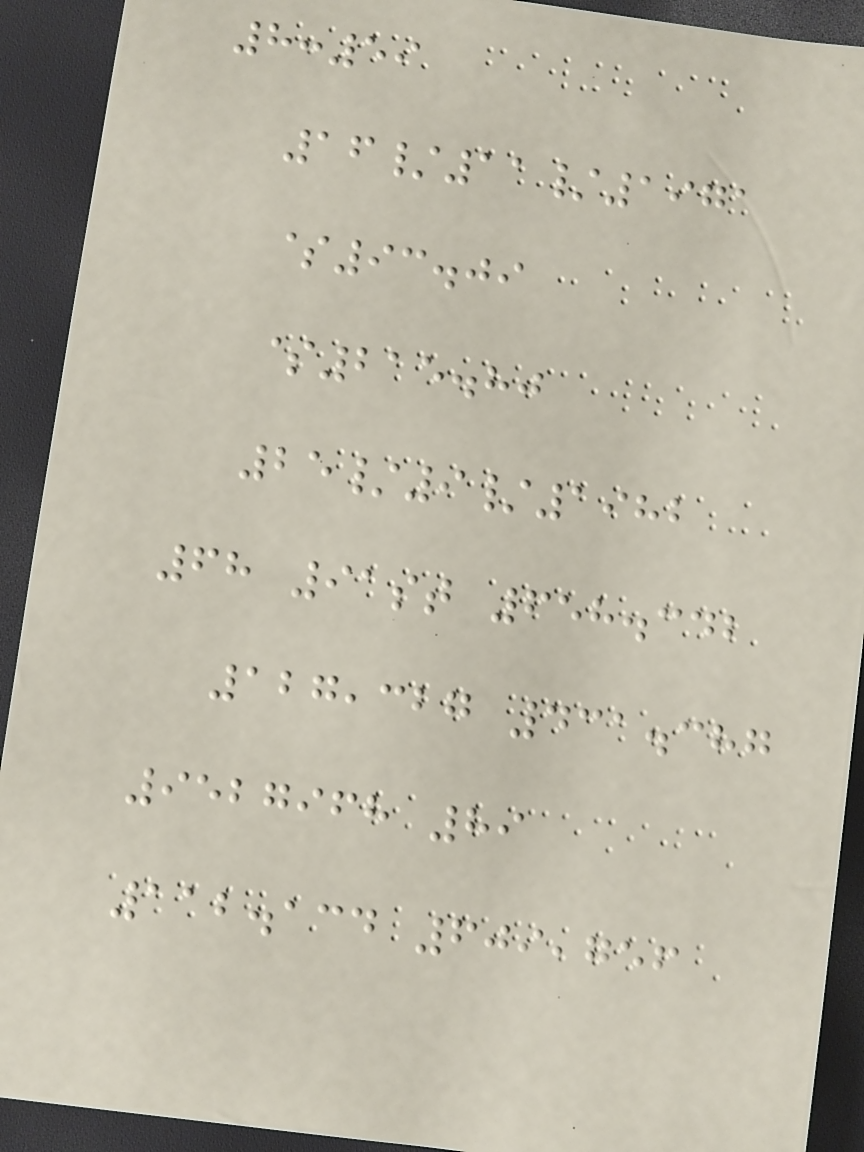8:59
16/11/1971
$93.09
$215.80
25/9/1982
68 91st 658.342
127,327 431.387
9527968 89
112.134 609,756
